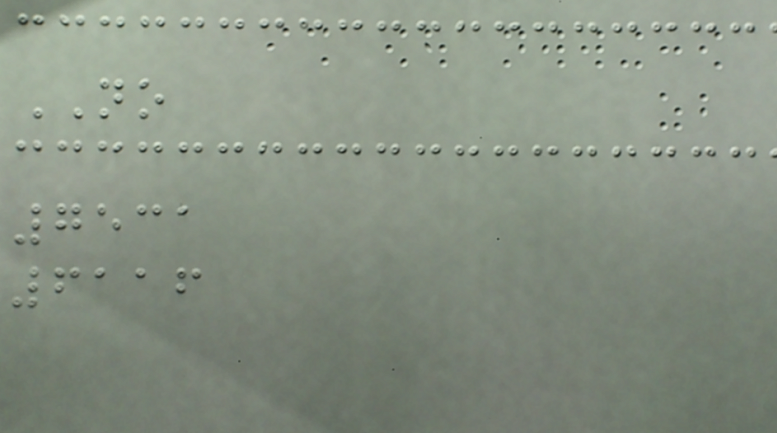NO
7531
6116
